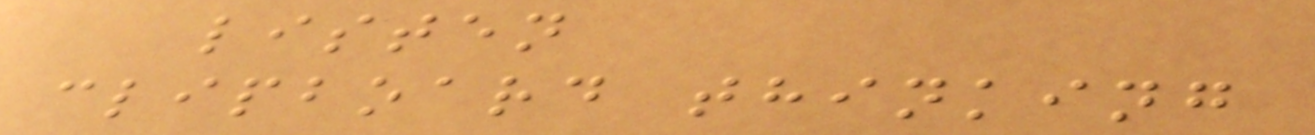listen
clipboard thinking
